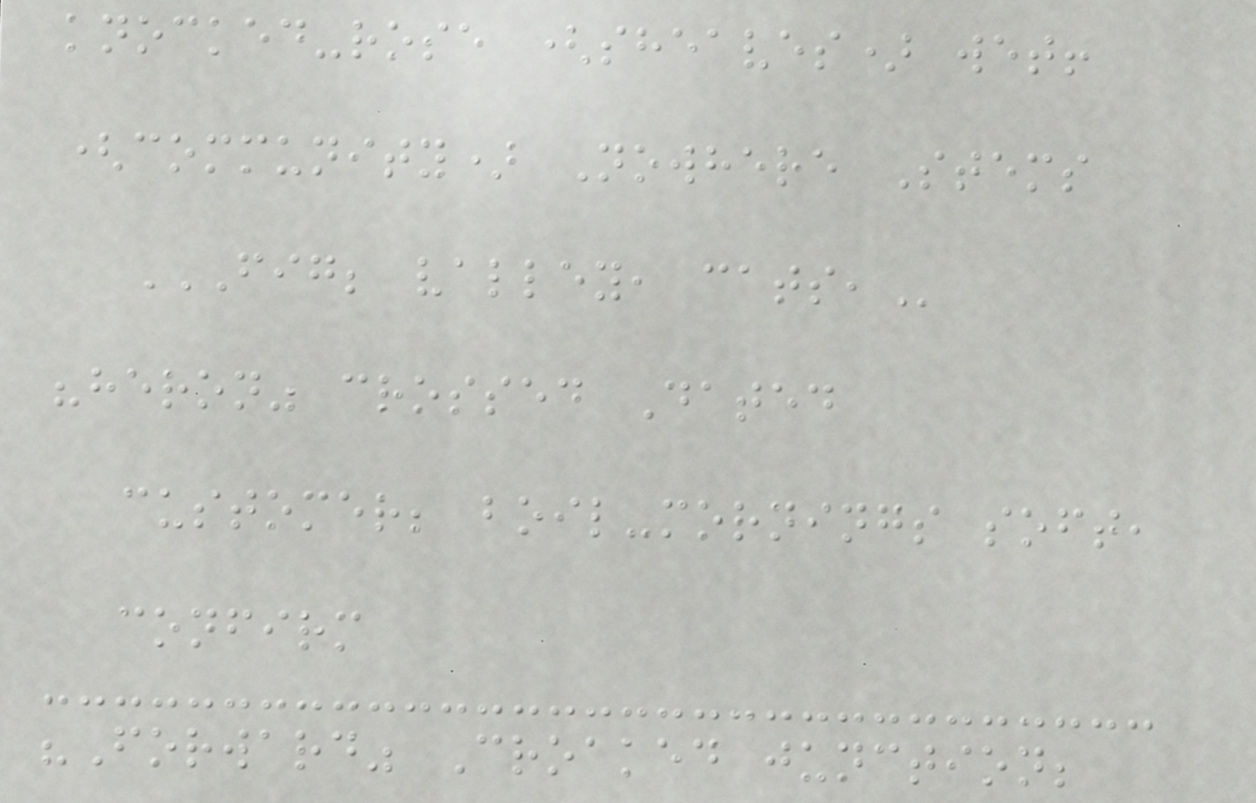knocked-rose (sheaves) wet!
(community) Nowhere Stems
FIG; VALLEY, CATS,
"heron" crossed Dated
customer; boil-mornings soft,
confirm
"Forward" Croaked junction;
